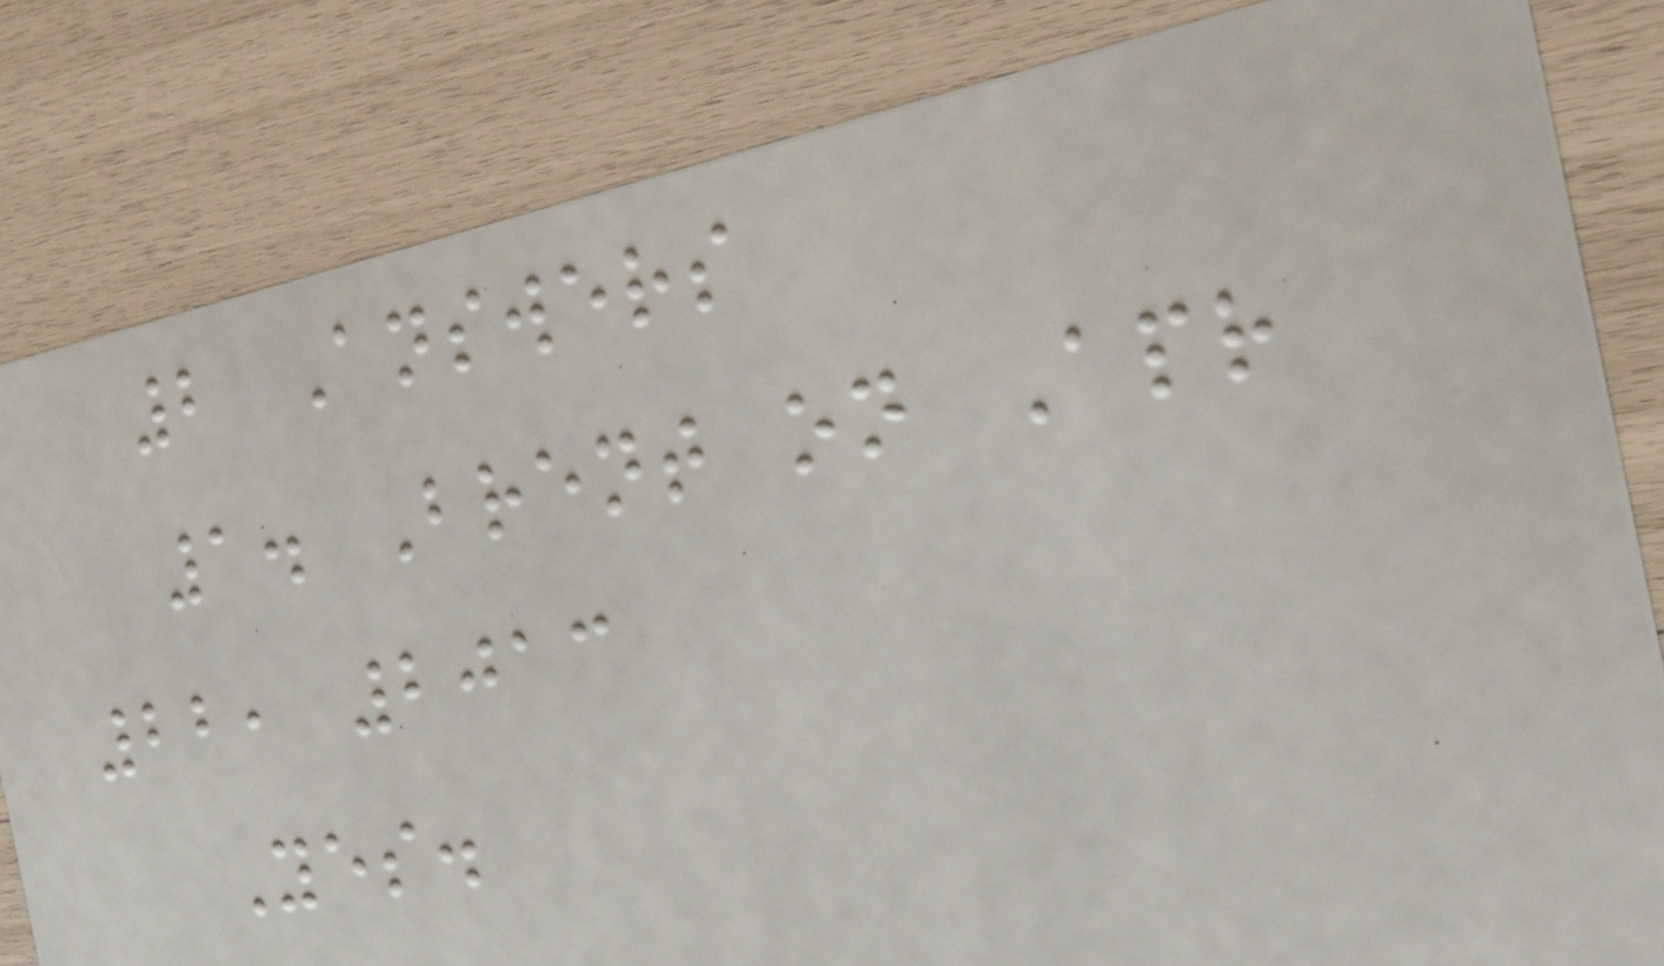2 Answers
1. Brent on Apr
22, 2013
Yes.
